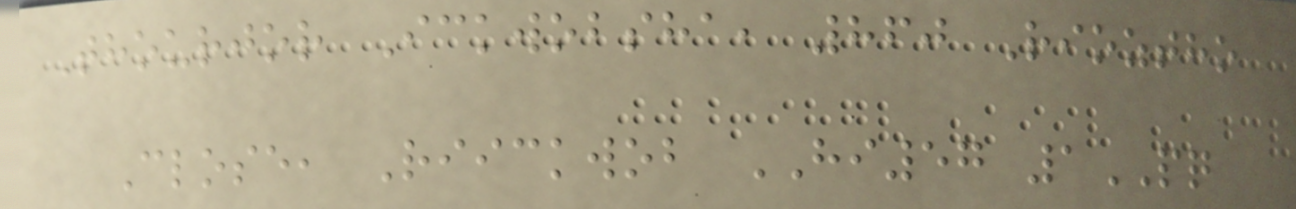Thourjor Ickwobsha, 860 Rioztho
Close, Riickwob HI57 1PQ
